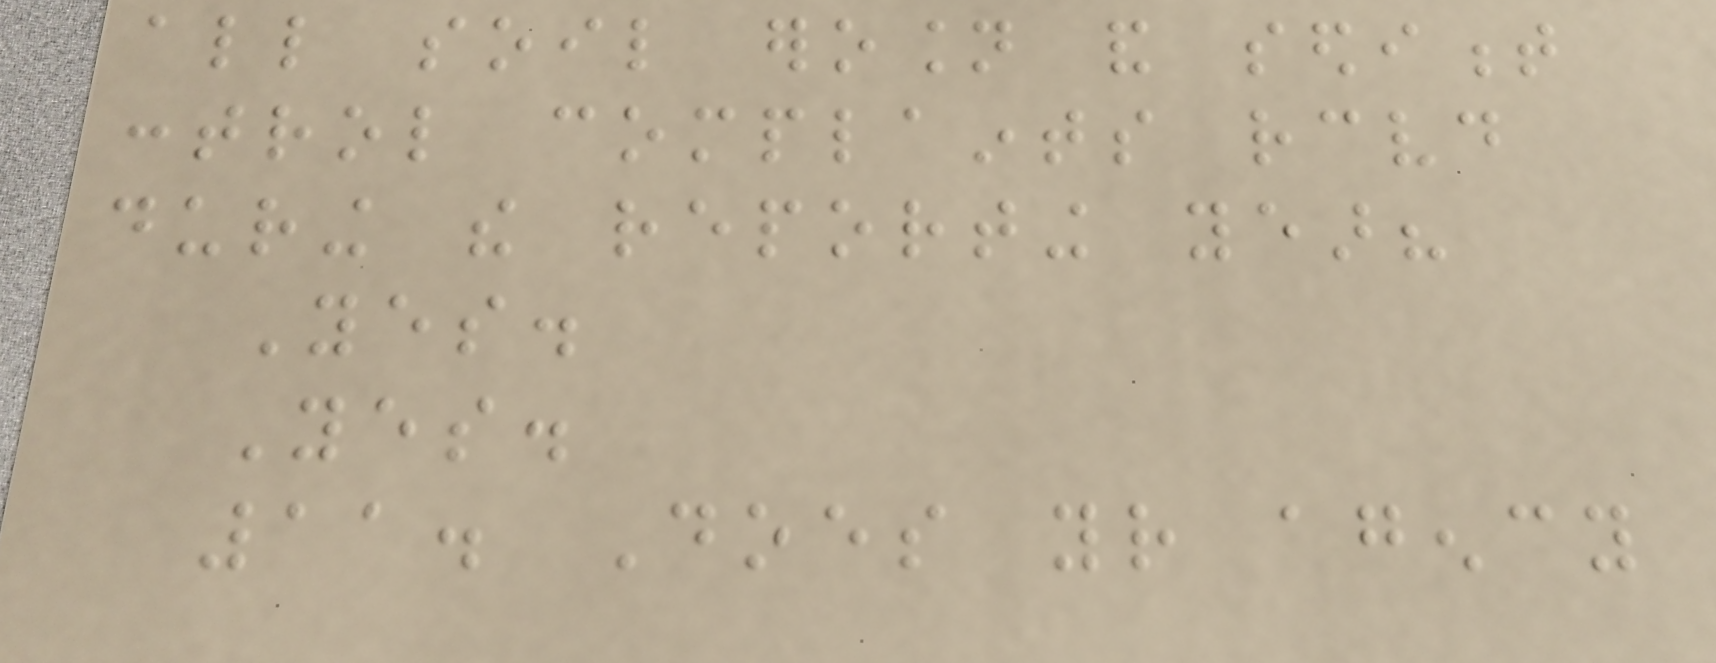all soil erosion and sediment
control complaints received
during the reporting year?
Yes.
Yes.
11. Does your agency
